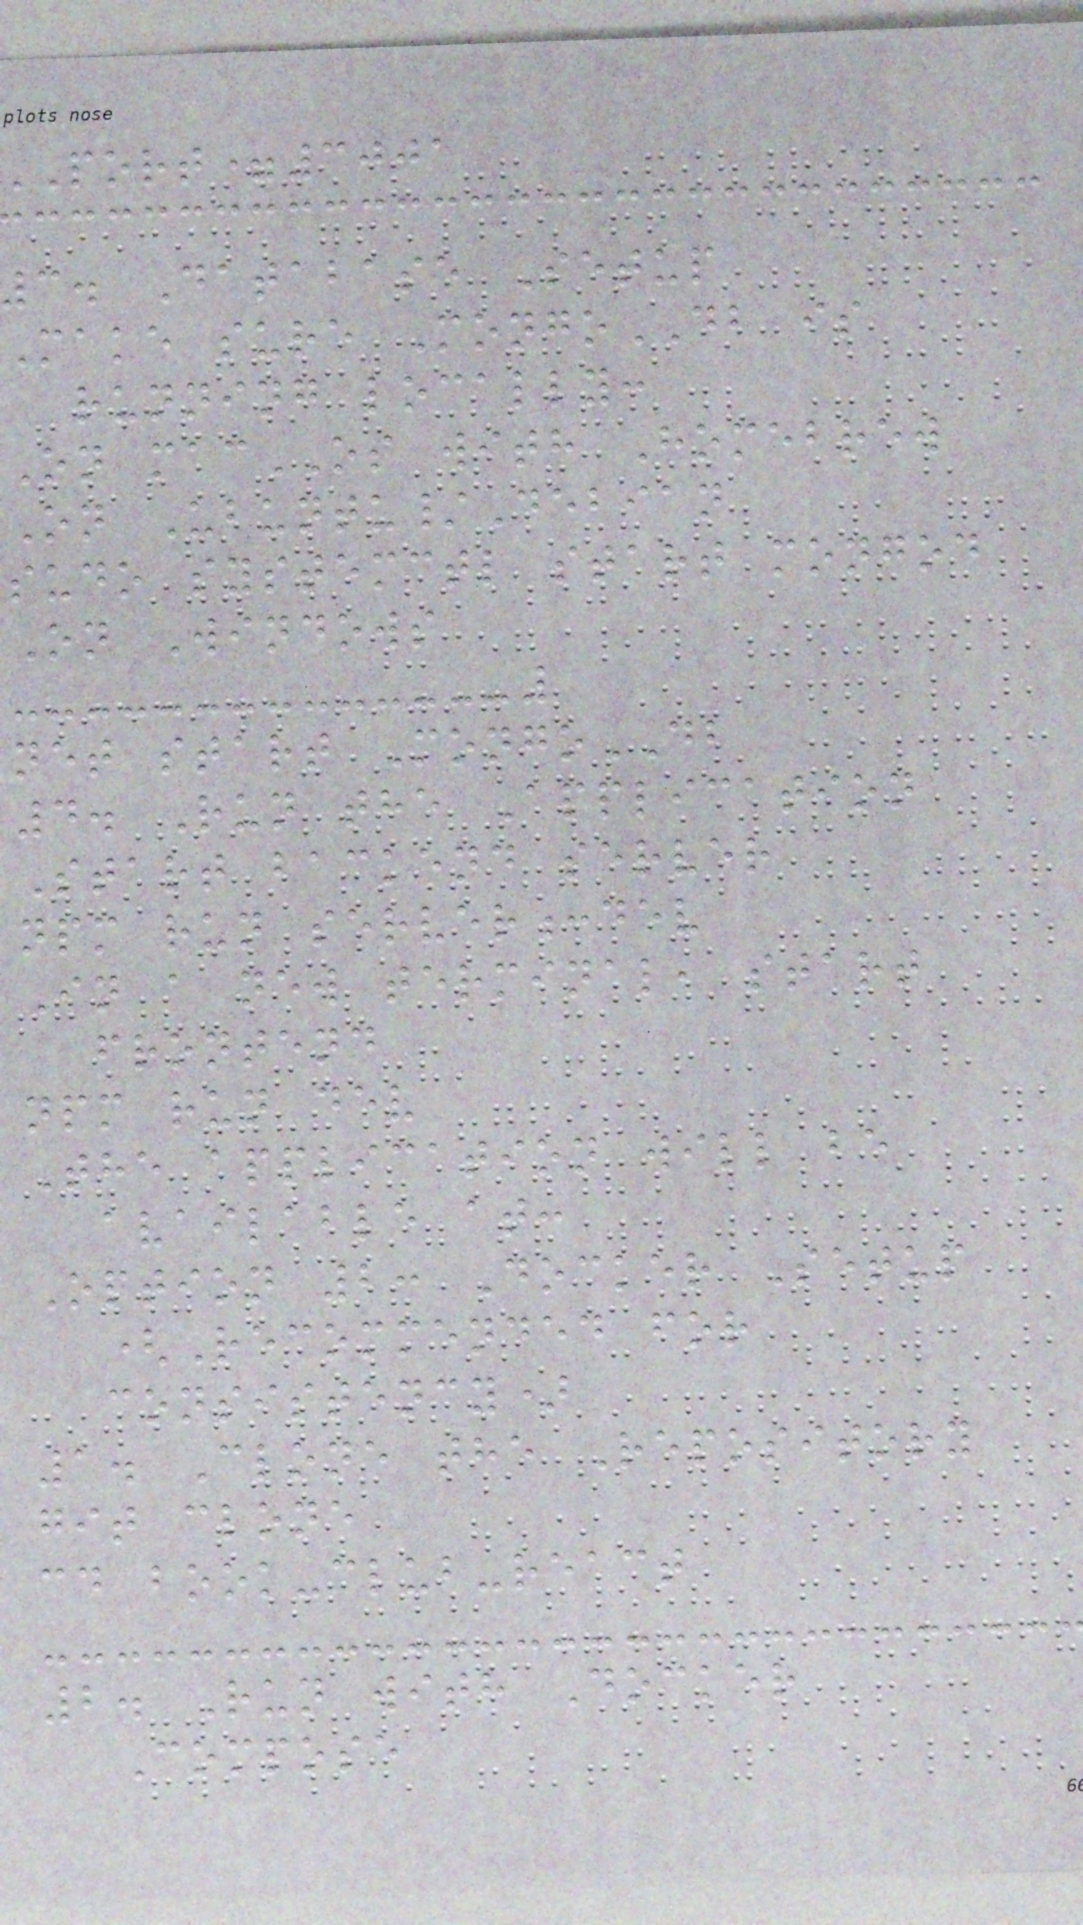port=3001
c. Database Setup
Make sure MongoDB is
running locally:
On macOS with Homebrew
On Ubuntu/Debian
sudo systemctl start mongod
On Windows
net start MongoDB
4. Run the Application
Start backend server
npm run server:dev
In a new terminal, start
frontend
npm run dev
The application will be
available at:
Option 2: Docker Setup
(Recommended for
consistency)
1. Clone the Repository
git clone
cd book-club-react
2. Run with Docker
Compose
